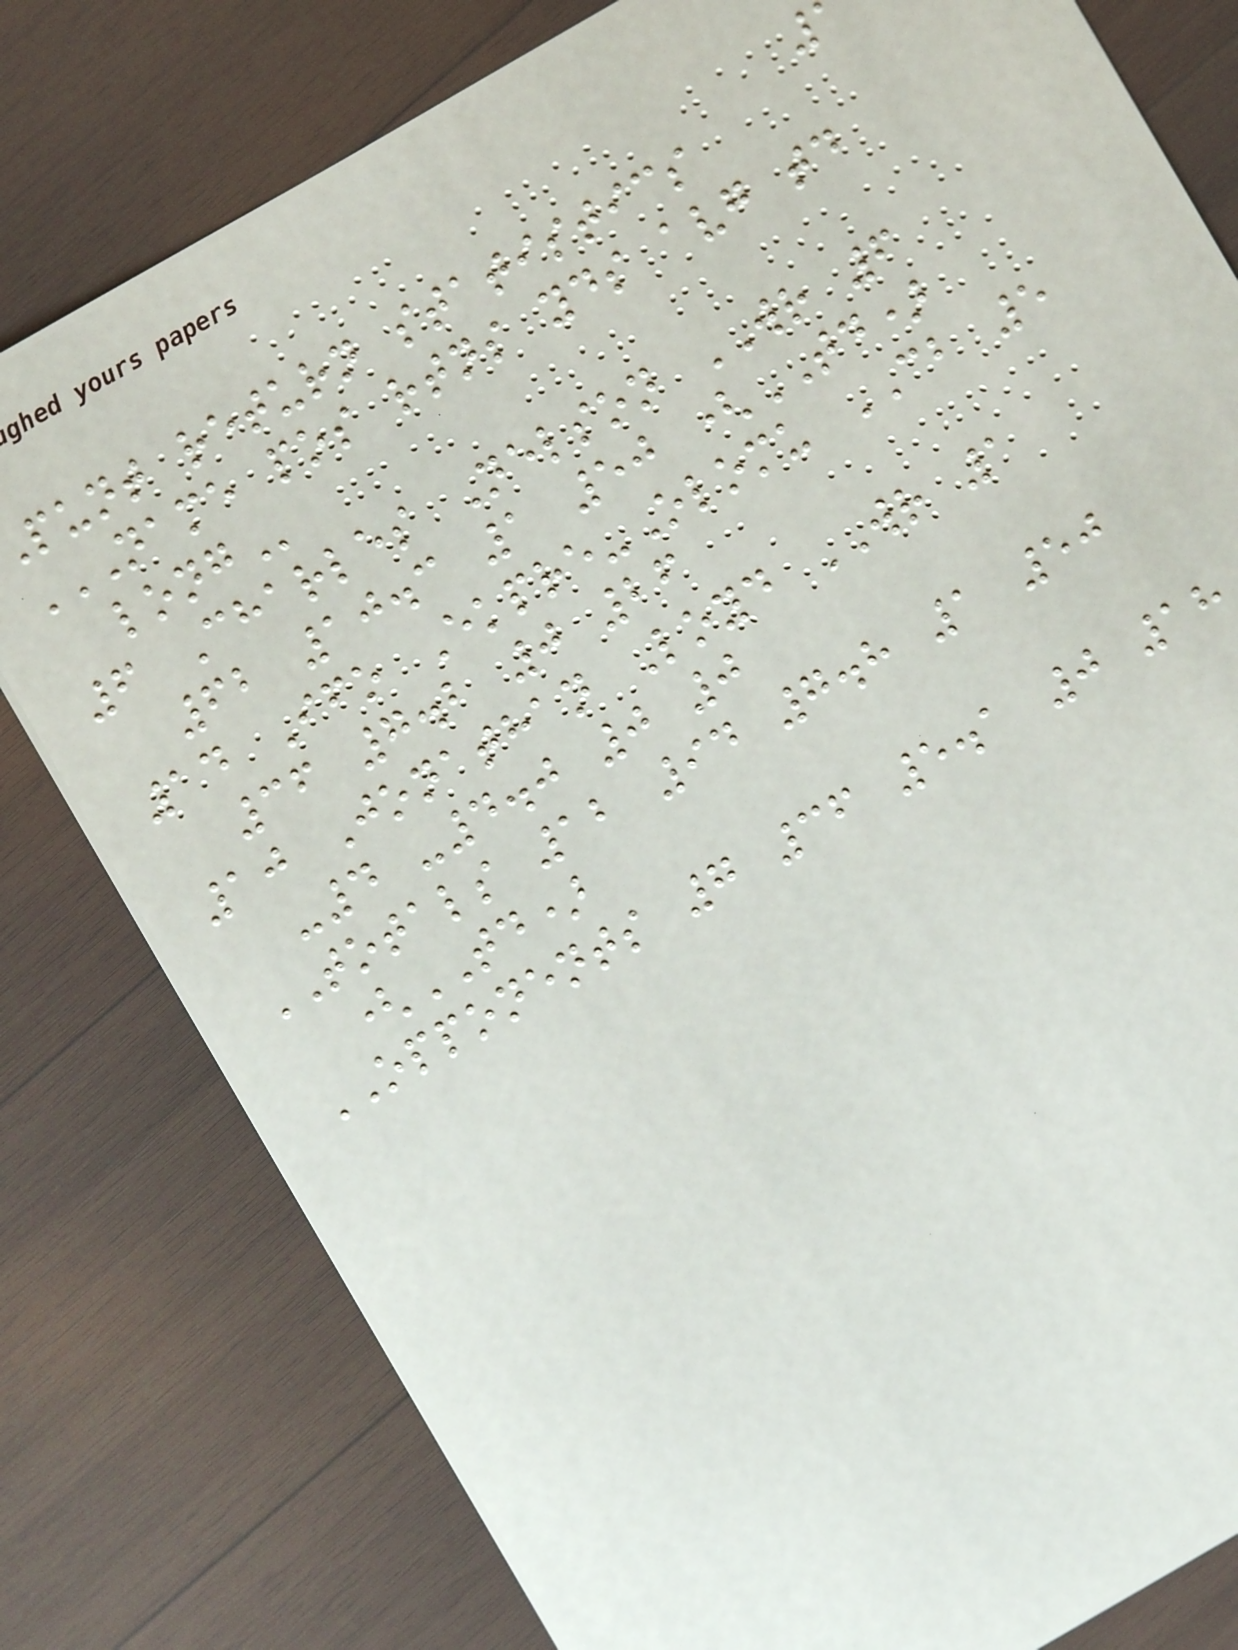punt return statistics
NAME POS RTNS YDS AVG TD
6 Charles Nelson WR 6
62 10.3 1 50 (TD)
14 Ifo Ekpre-Olomu CB 5
36 7.2 0 26
10 Jonathan Loyd WR 1
-4 -4.0 0 0
TOTALS 12 94 7.8 1 50
(TD)
OPPONENTS 7 36 5.1 0 18
